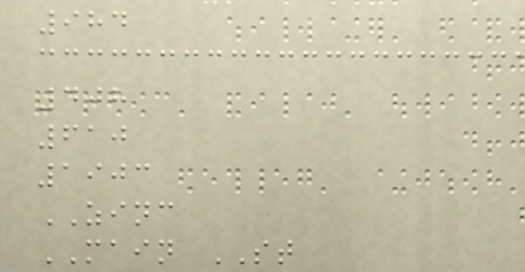984
408
610
1903
ZINC
MAIN ST
